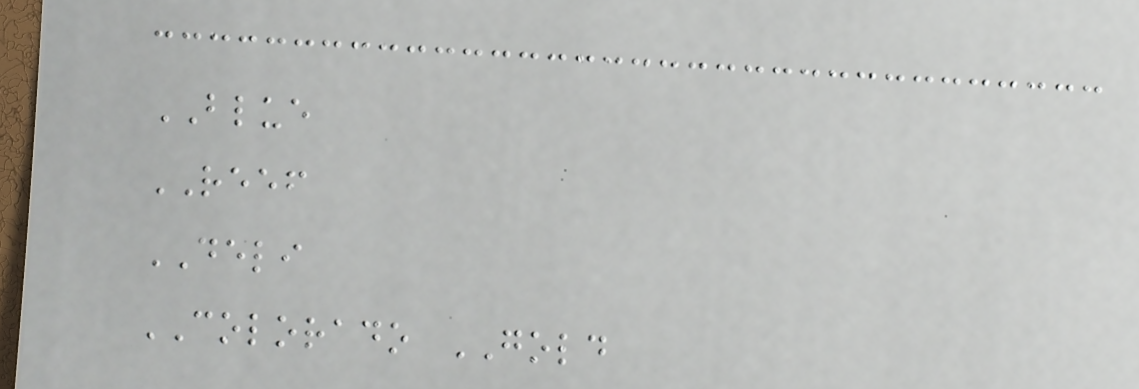BLUE
REEF
DELI
COLORADO GOLD
